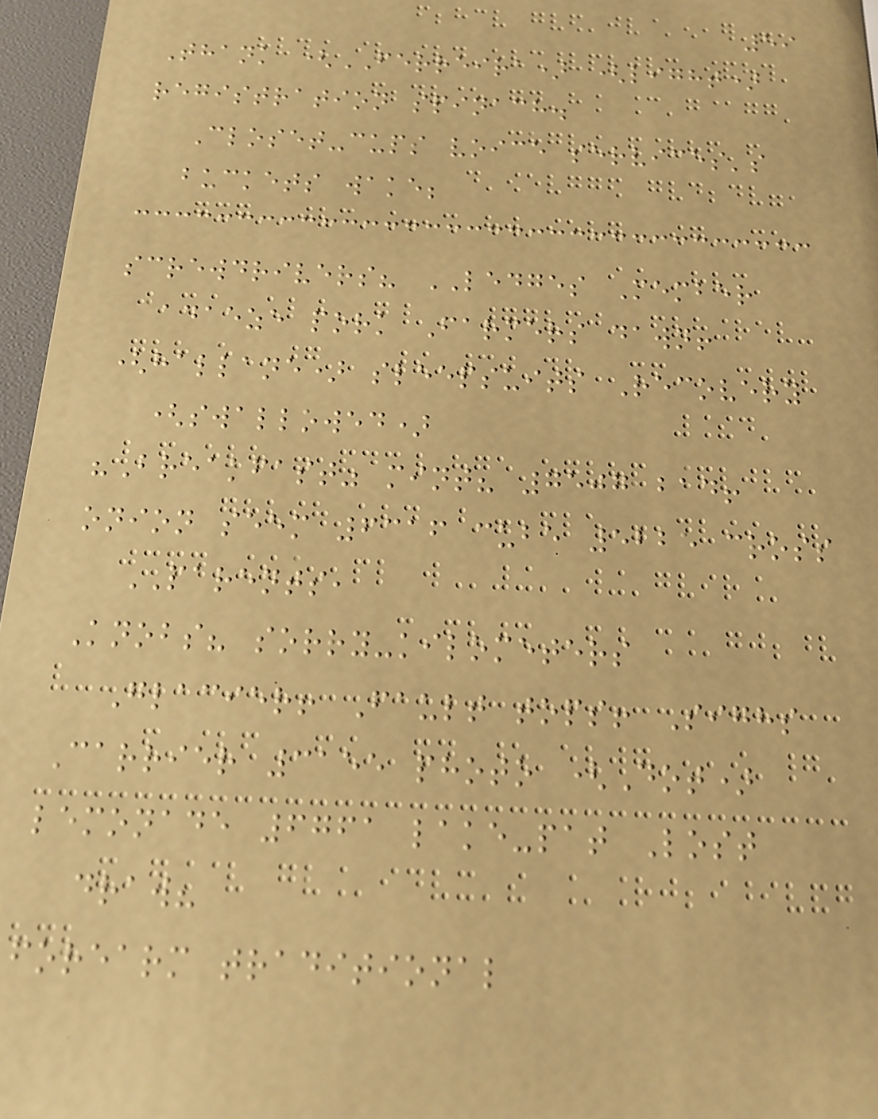59
Thank (FERREIRA) (light)
registration spinach.
Closet-cups voice services's
buckets wake;
screwdrivers? LEDGES Member
adaeze pork Farmers dawn!
(hallane) sleepsuits Recovery
(swallowed)
"Breakfast" mint? 7507 bad!
onion seem 6316 cube 5225 cross
PARENTS,
Knobs? sorry-kilometers
Glacier! Fault tops! Sighs
Carrier 3155 photo (Dot)
lemonade 6761 lake-pat Lost
draw?
forearm traditional
